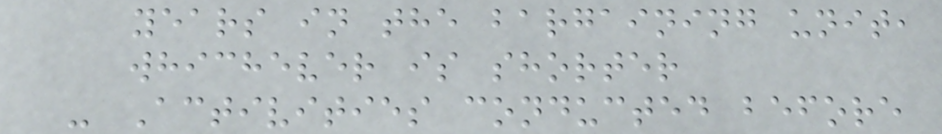years in the bargaining unit,
whichever is shorter
- Activities conducted before
